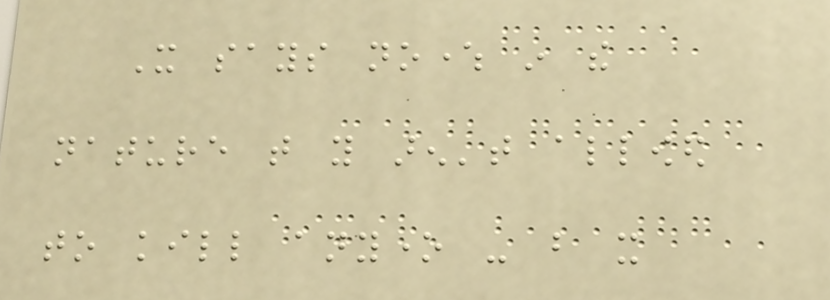It says nowhere in the
nature that you aren't allowed
to kill anyone - but it
